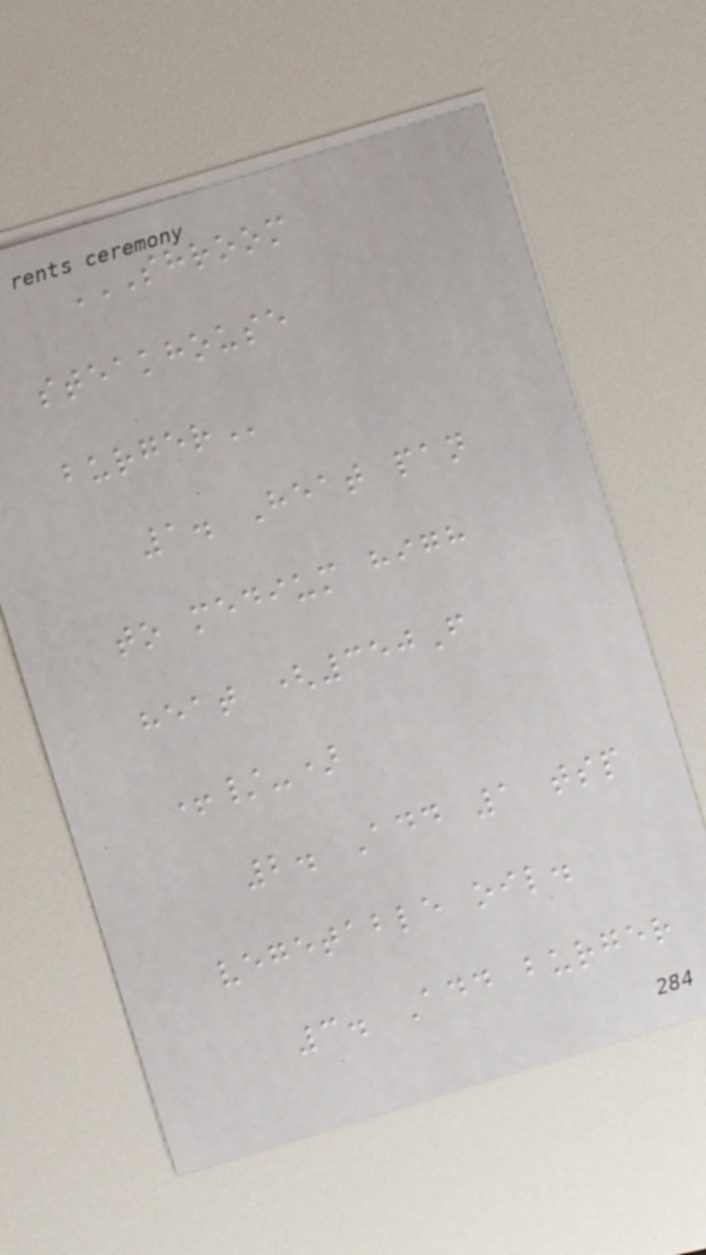SHROOM
STEAKHOUSE
BURGER
1. Heat pan
to medium high
heat (350F
+/-)
2. Add 1 tsp
vegetable oil.
3. Add burger
